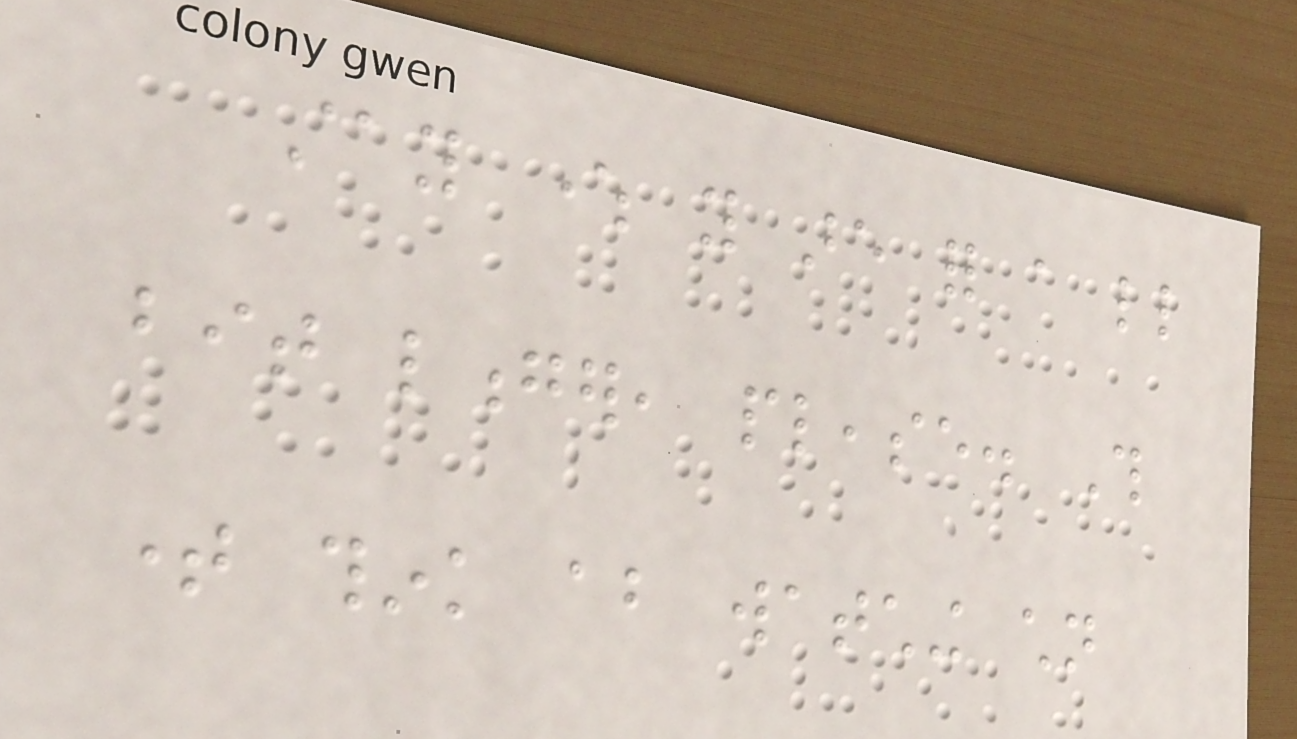stay where you are for a little
bit longer, please. This
time think about watching children
